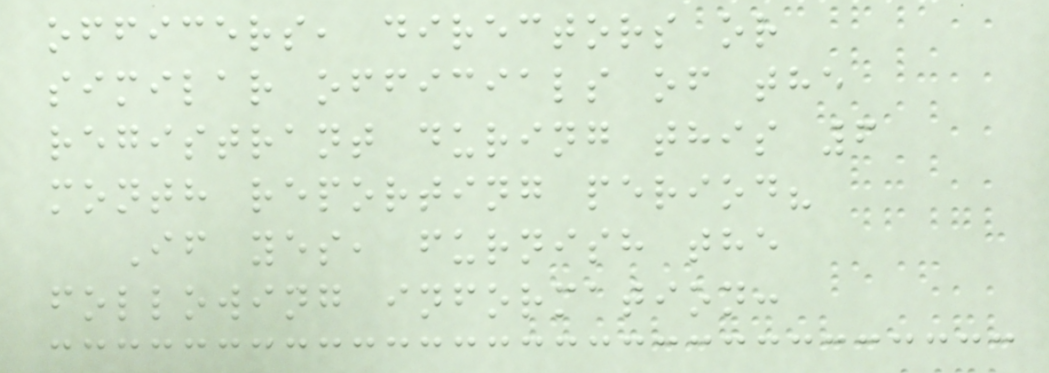officers, directors or
similar officials of the
registrant during this 6
month reporting period?
If yes, furnish the
following information:
